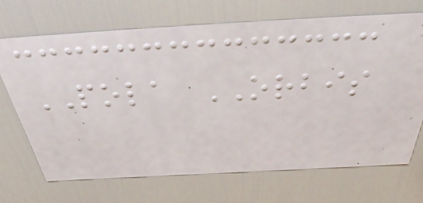POLA ORBIS
